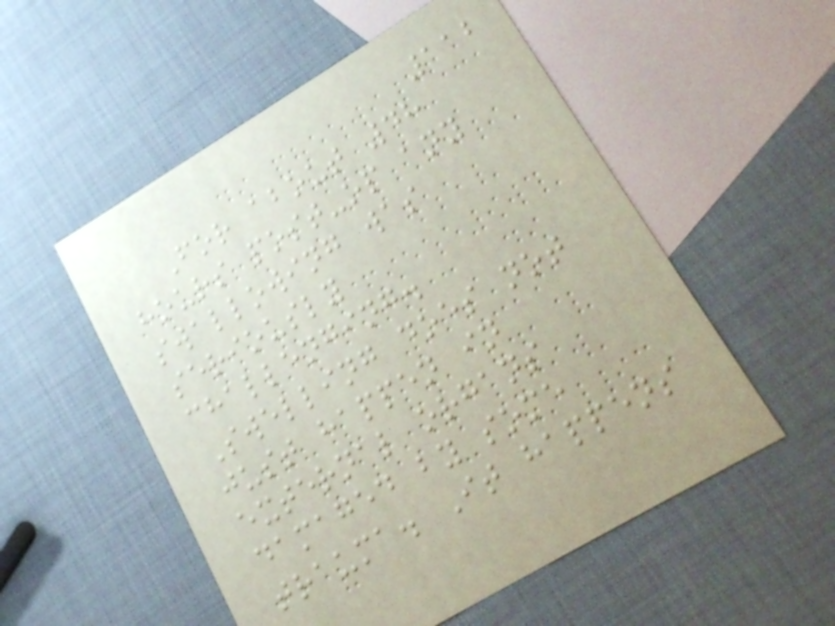112
For about 48
hours post-op any
swallowing was
seriously
challenging.
Swelling does not
just happen in
external organs
damaged by some
trauma. It happens
